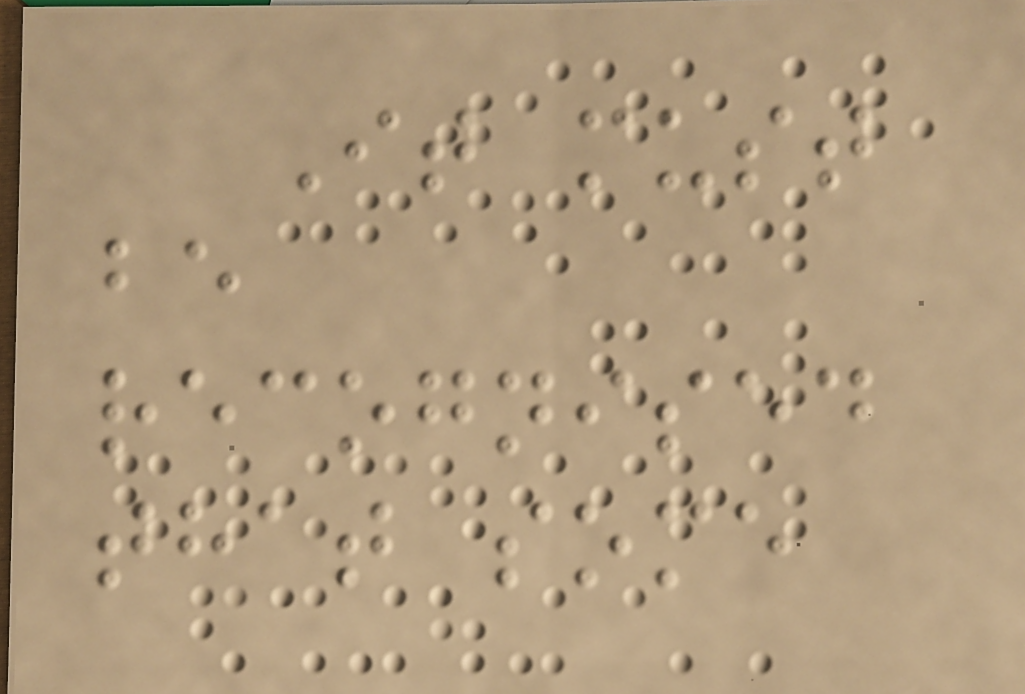It must
be
recognised
that some
